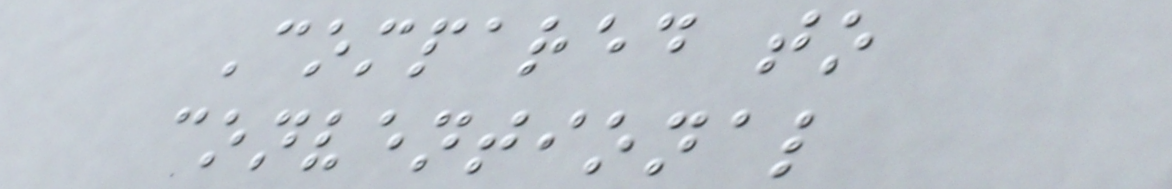Compared to
conventional
